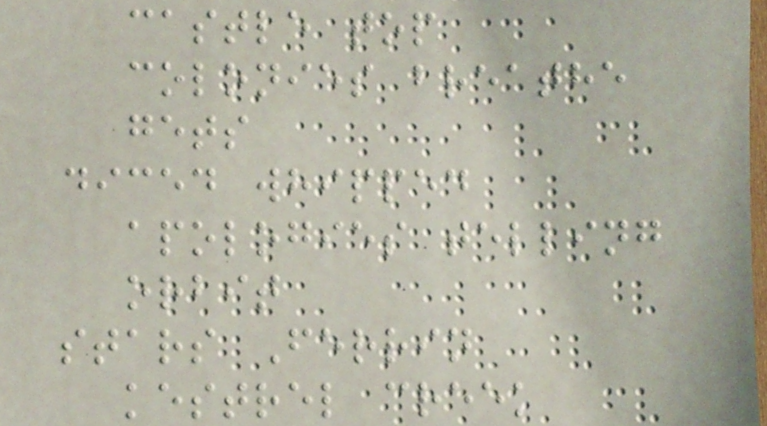castle top
colonies breathe
gets
diced whipped
apologies telling
orbit
stars Ferrin
kestrel creek
